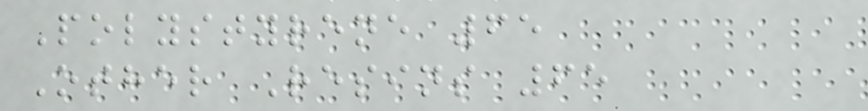Polystyrene 65
Other Resins 65
